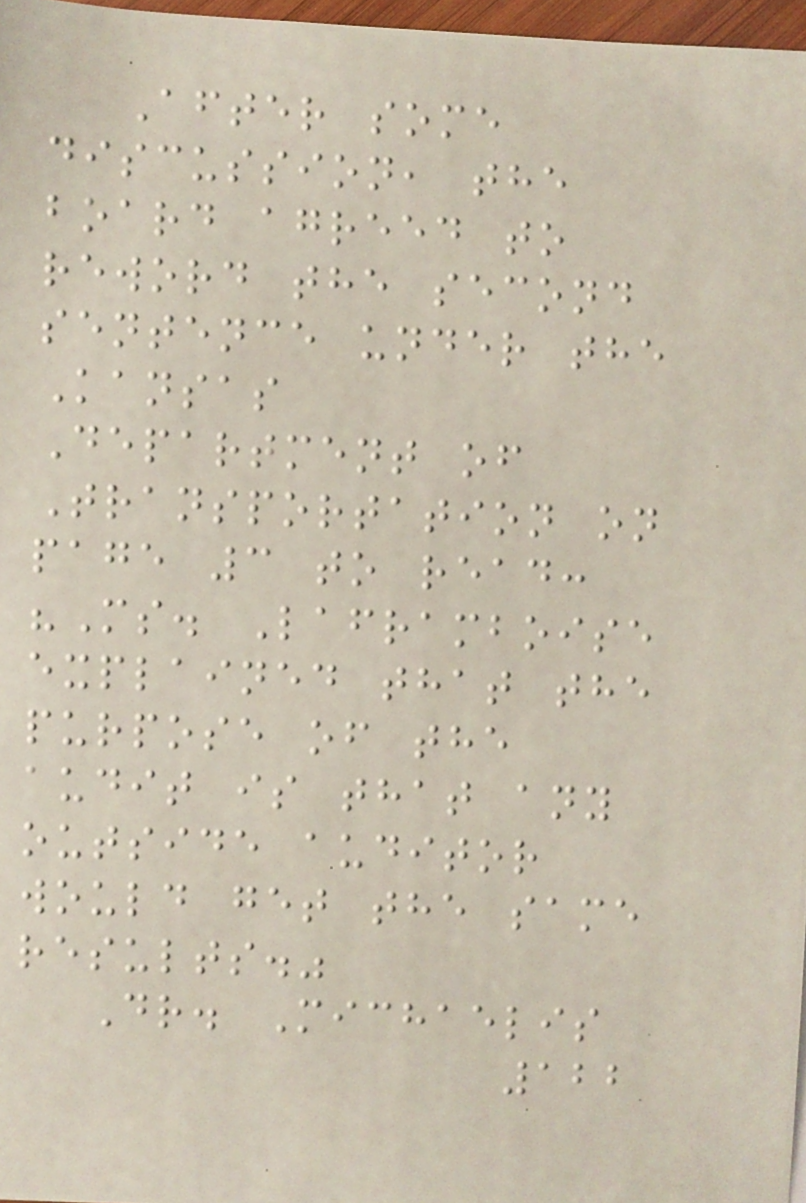After some
discussion, the
board agreed to
reword the second
sentence under the
Kansas
Department of
Transportation on
page 3 to read:
"Ms. Laframboise
explained that the
purpose of the
audit is that any
outside auditor
would get the same
results."
Dr. Michaelis
122
